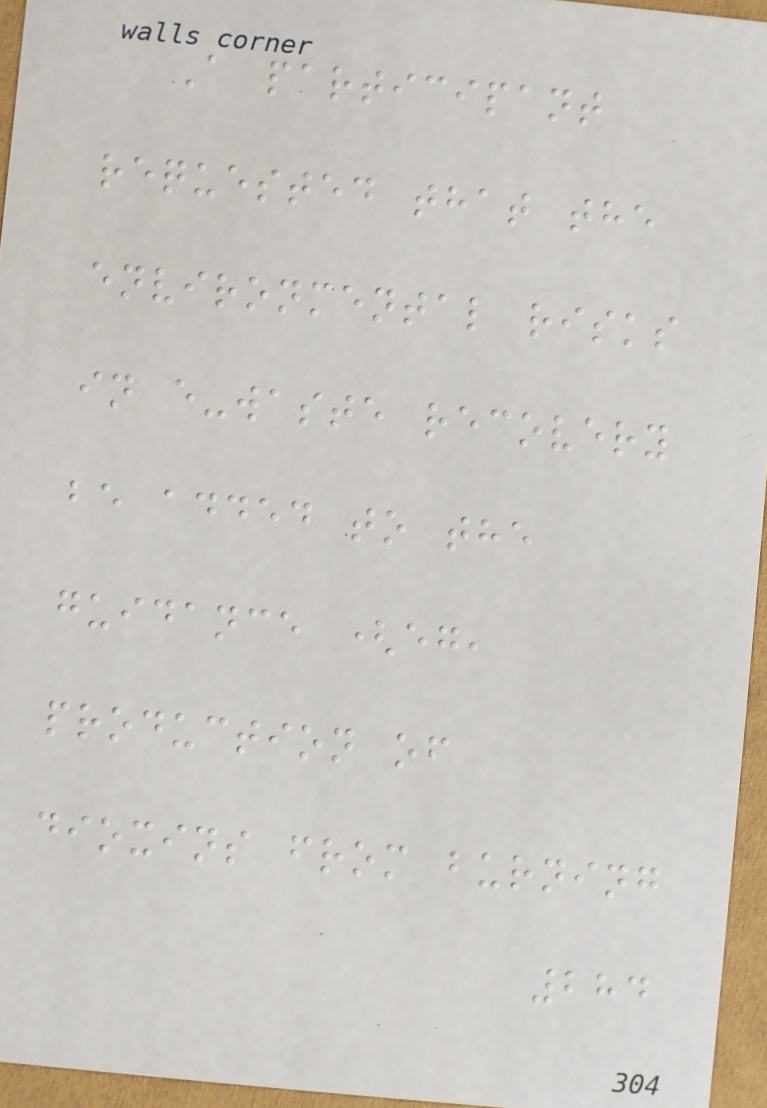A participant
requested that the
environmental risks
in e-waste recovery
be added to the
guidance (eg,
production of
dioxins from burning
284
